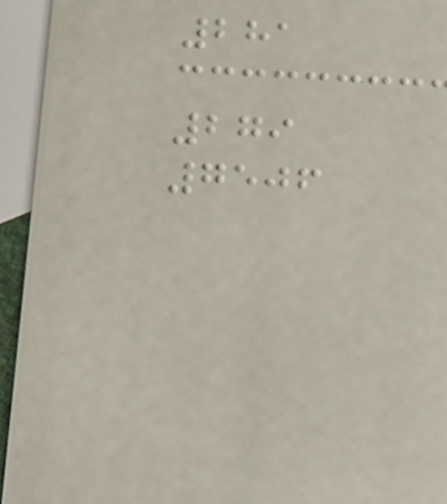281
279
7506
